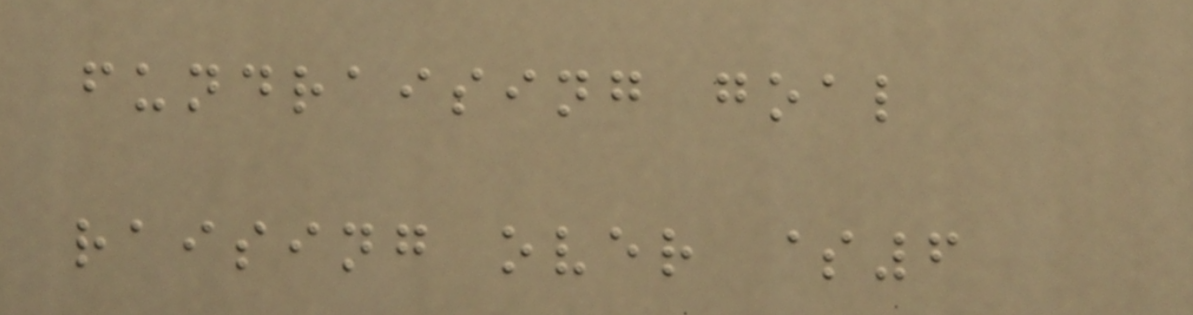fundraising goal
raising over $6
